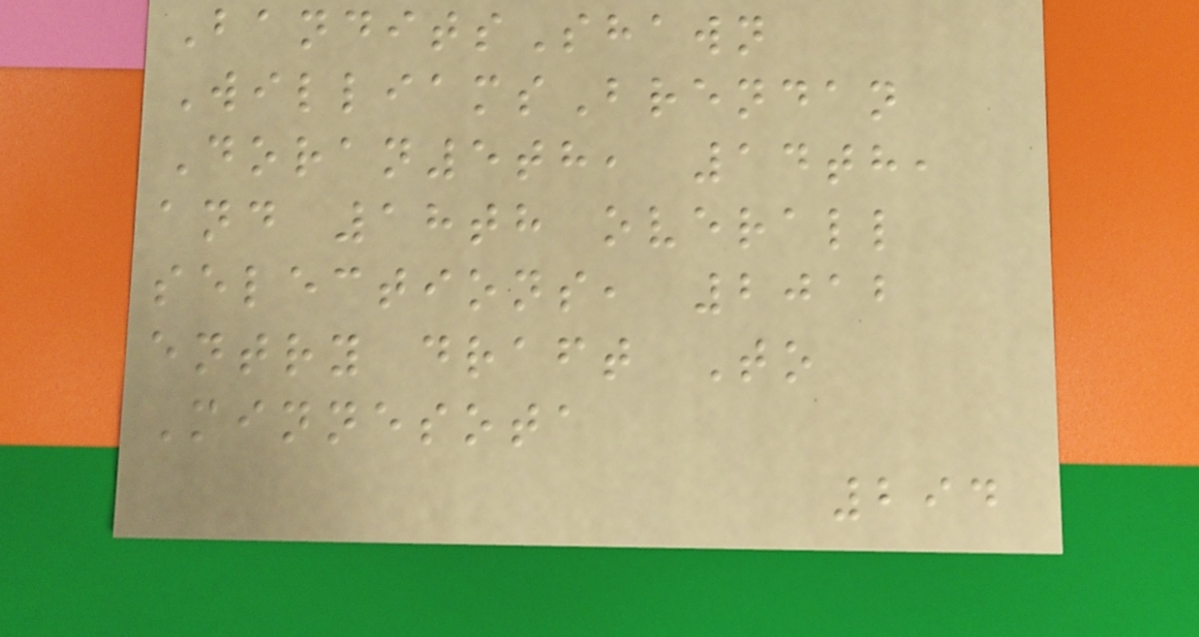BanditsShawn
WilliamsBrendan
Doran5th, 14th,
and 18th overall
selections, 2012
entry draft To
Minnesota
294
